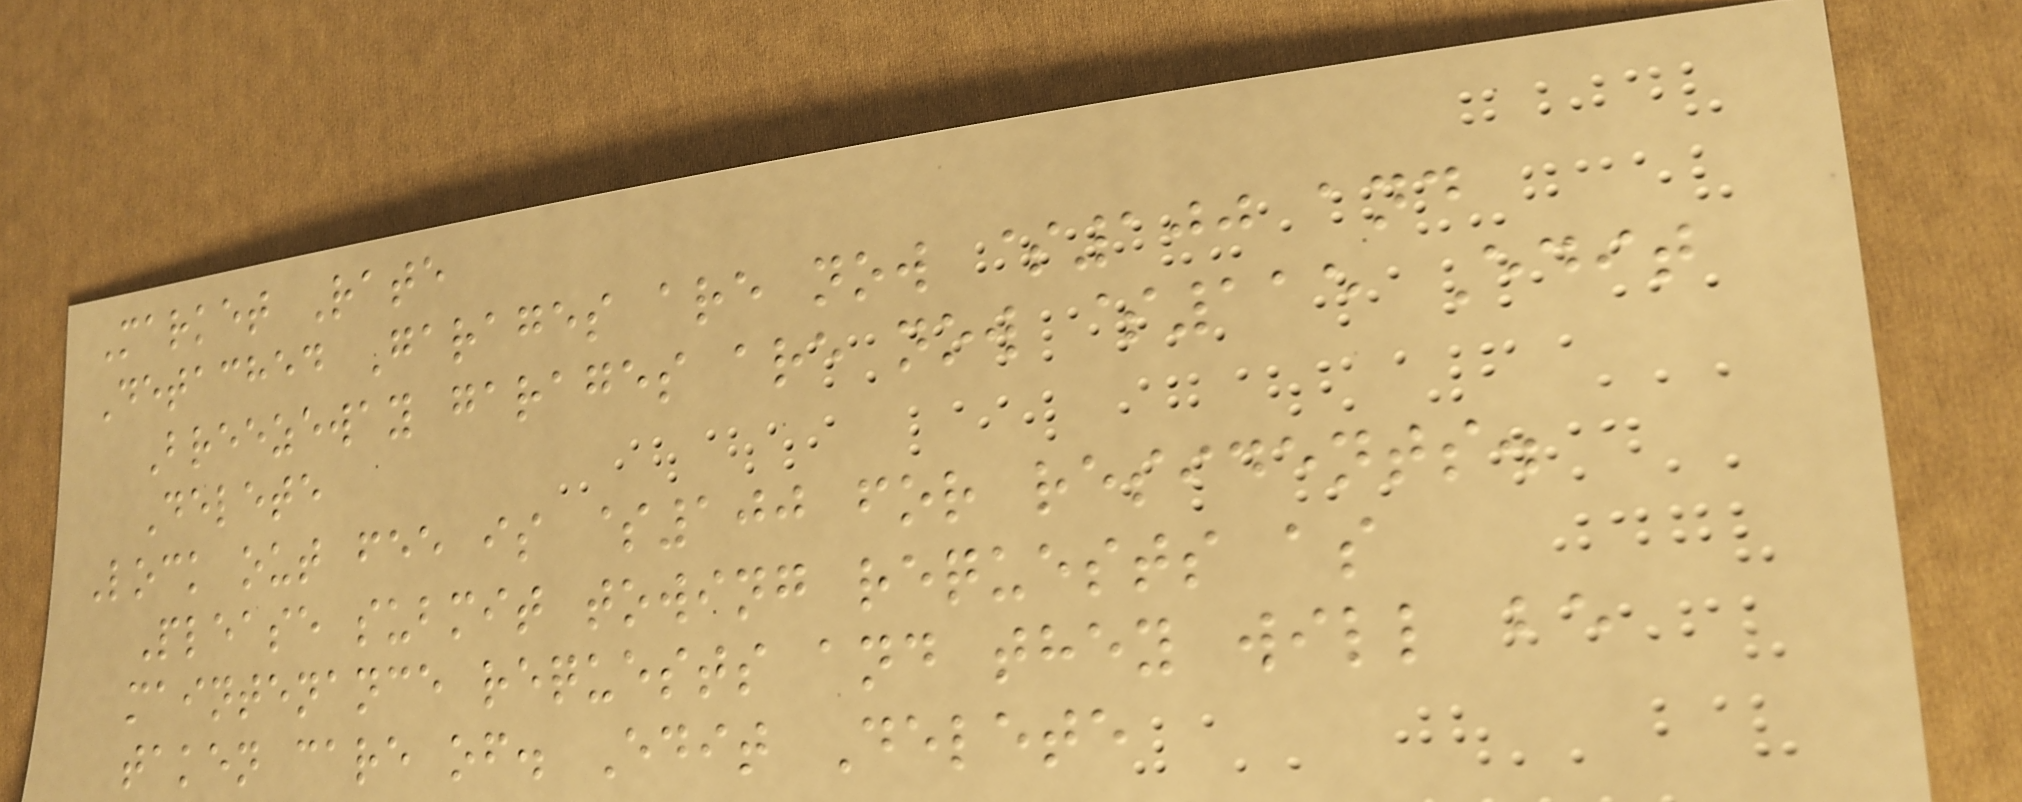Market Rate
Detached Garages are now $100 and
Breezeway garages are now $115 Edit
Delete
Lock out fee is $100 for residents.
Please submit towing requests as
maintenance requests and they will be
taken care of. Edit Delete
